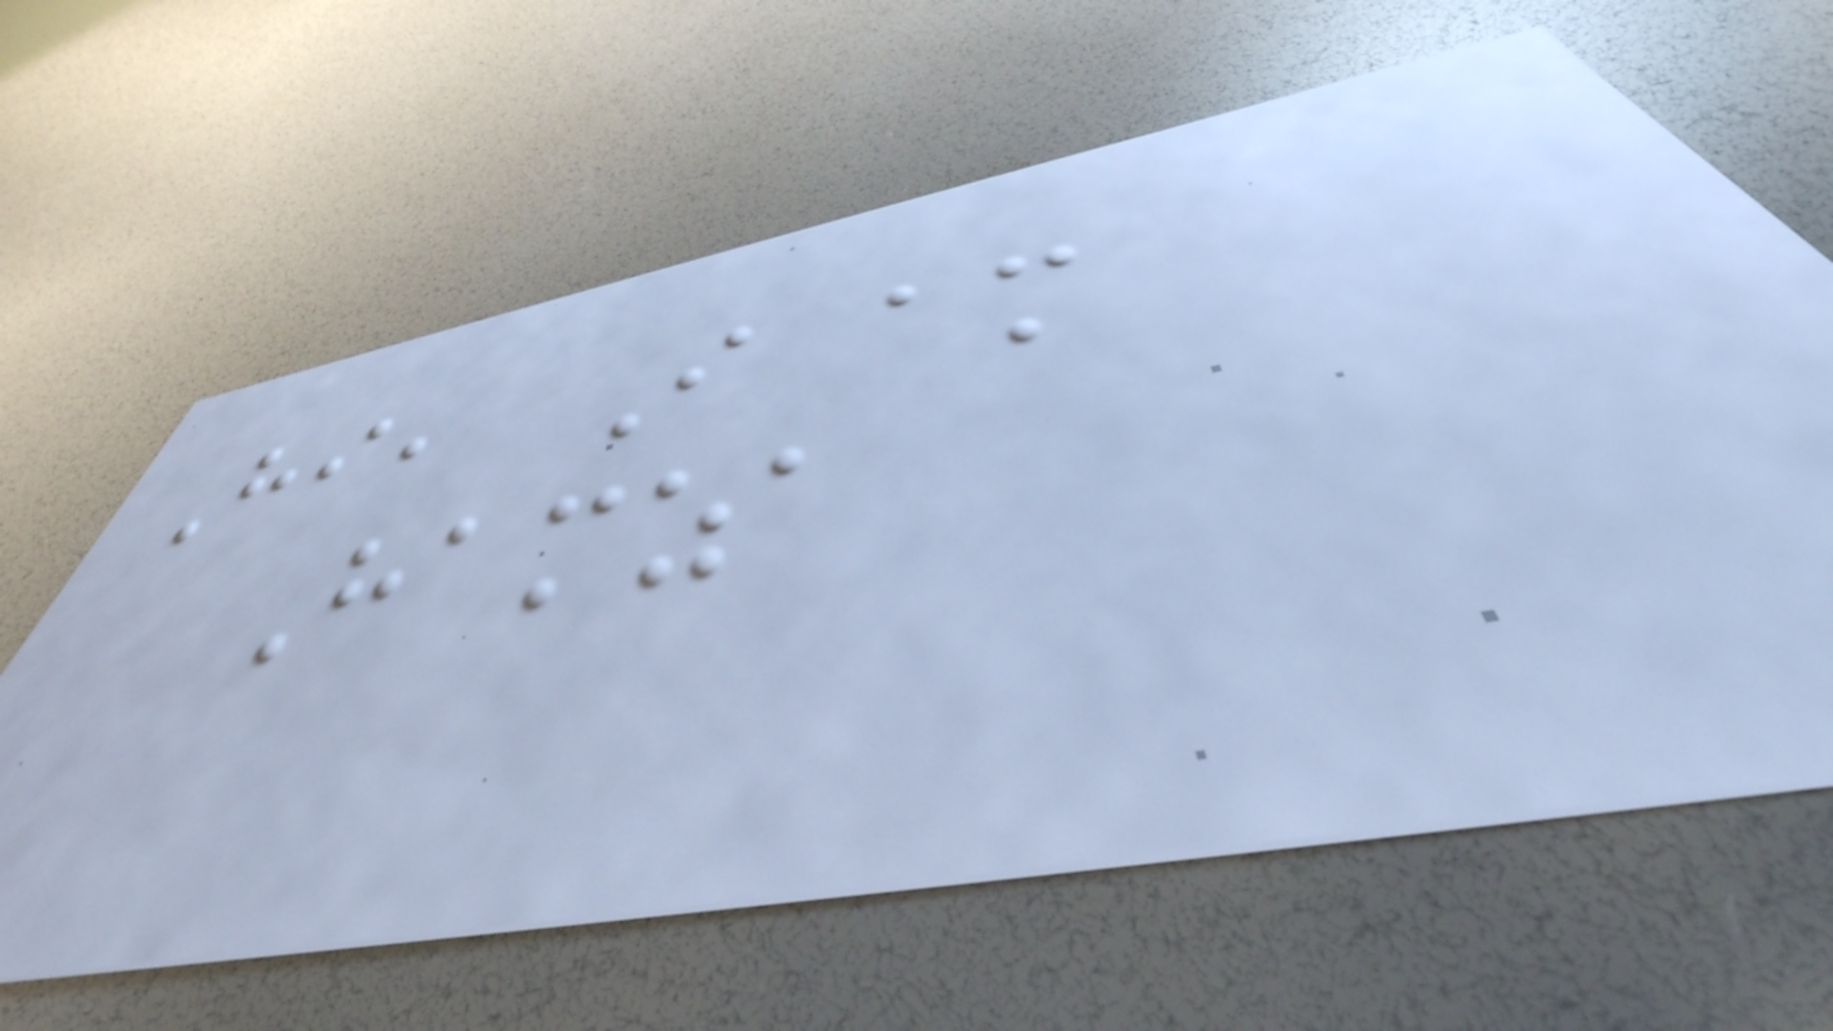Hi, I am
Hamza
